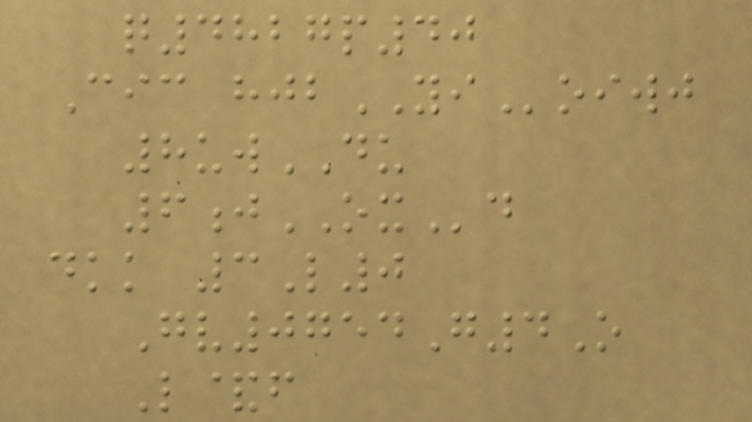q4827p40
Cic hjbYIoiwj
8uwDU
6jOXd
dkk 3L0
Gv0754G4O
L&f
